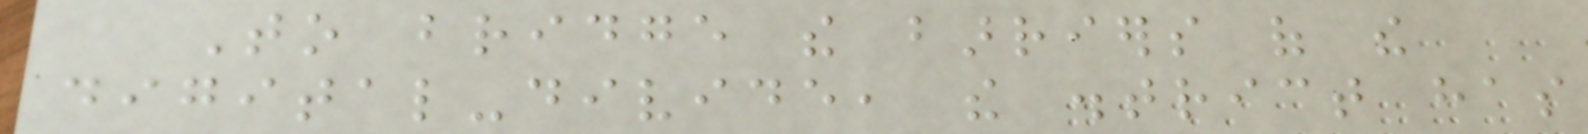To bridge the barriers of the
digital-divide, the district has
